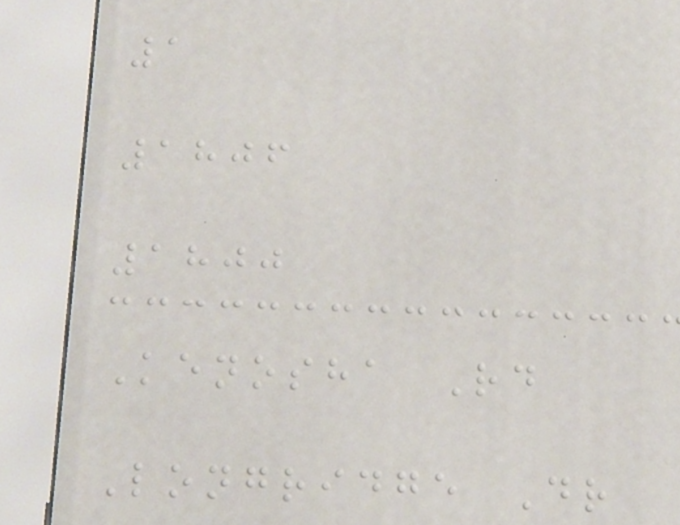1
1806
1800
Kenosha Rd
Longridge Dr
